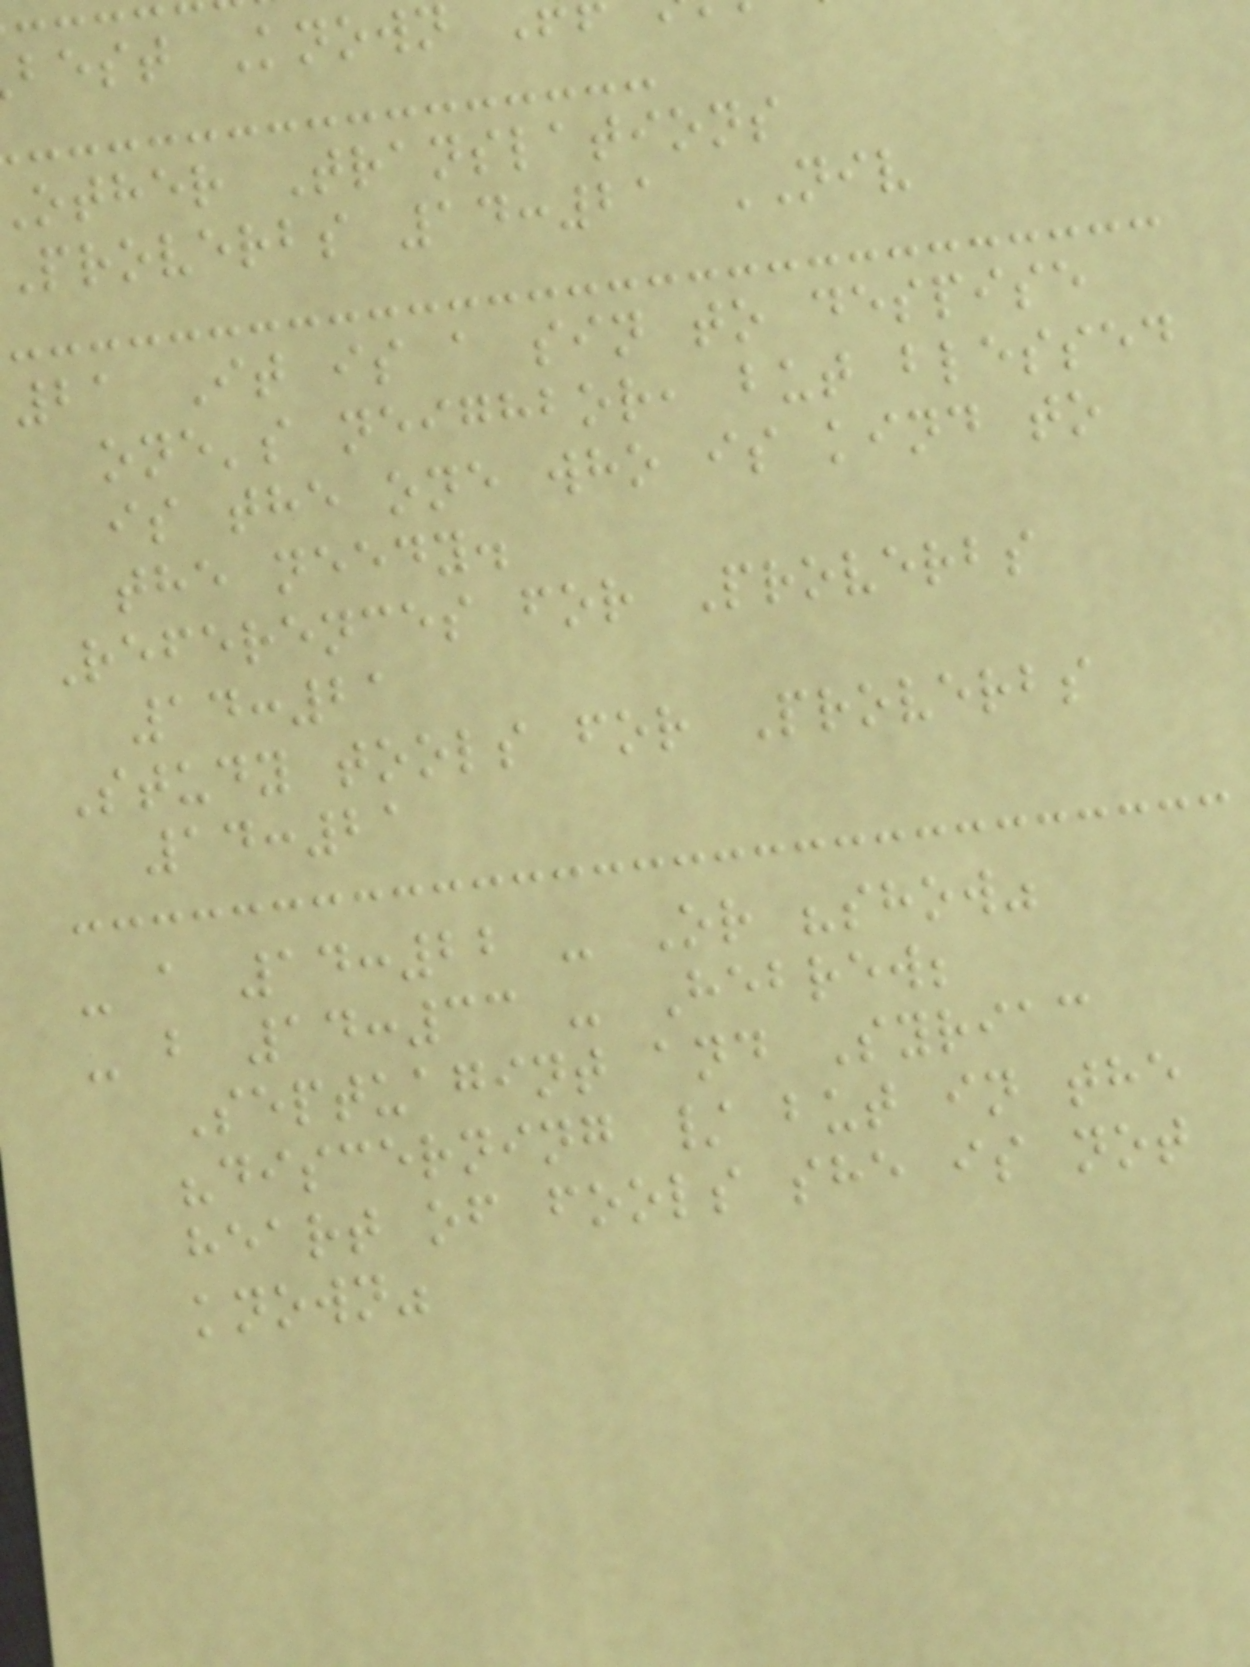best Known
other Translations
proverbs 14:21 NIV
21 It is a sin to despise
one's neighbor, but blessed
is the one who is kind to
the needy.
References for Proverbs
14:21
Study tools for Proverbs
14:21
- a 14:22 - Or "show"
- b 14:33 - Hebrew;
Septuagint and Syriac
"discerning / but in the
heart of fools she is not
known"
